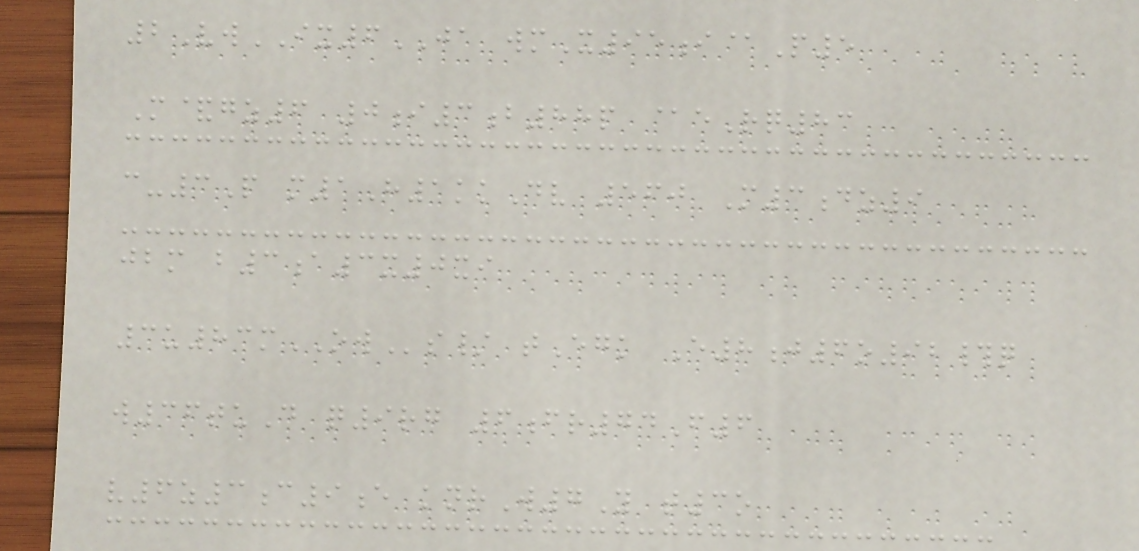2VwIX6JA wmX95i@P5
M&gz6 0i3b88p @eRq83
c-3P m1H1kkDv 560 M3dz9
jbm b3a3x0xi
3u83mOWs/ tEgk E8j6o92#q
w36tuD q9rg 6fr74F6
v6z3c9e knrW7Y t3o
